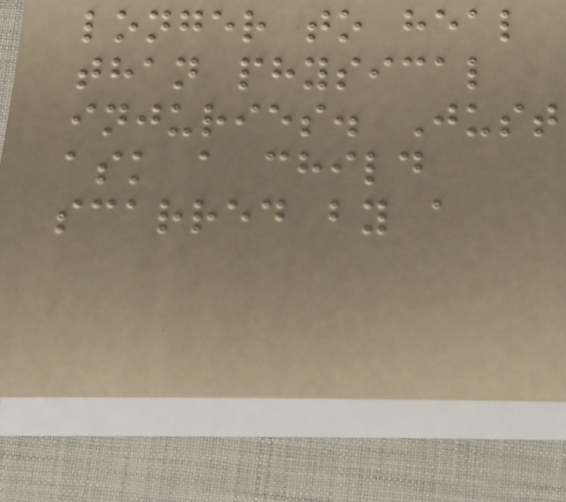longer to heal
than physical
injuries. Just
ask a child
scarred by a
